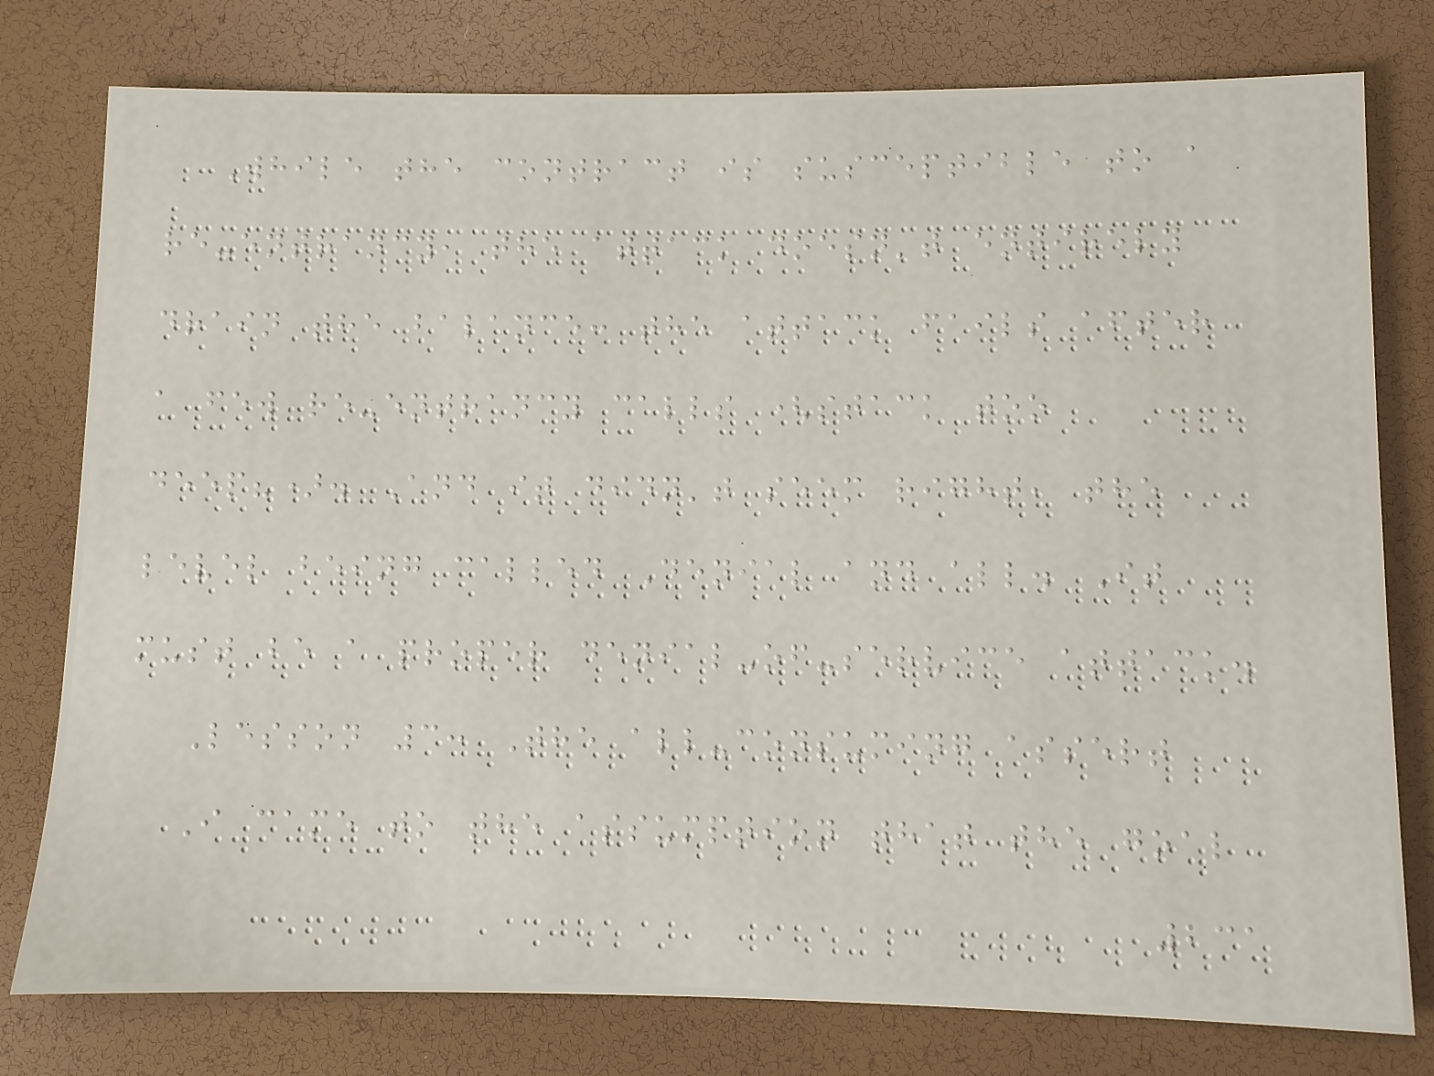While the contract is susceptible to a
re-entrancy, the attack doesn't entirely
drain the balance: the attack fails after
a few re-entrancy calls (stack too
deep?). And it didn't seem right, the
level being called Denial and all. It
must be a proper denial-of-service attack.
Lesson 3: The all-consuming assert
I came to the assumption that the goal
231
